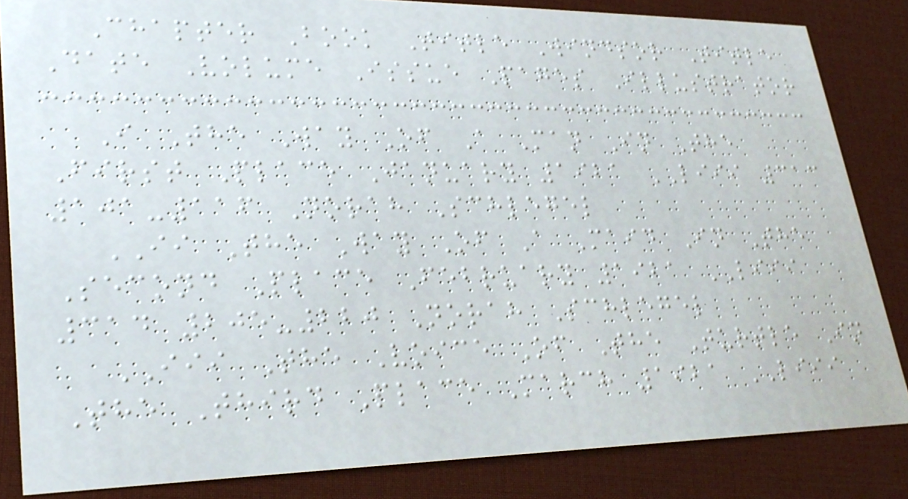Chapter Book Title Windsor Title
Date Volume Issue Pages Illustrator
I The Way Of A Man In The
First Place January 1921 LIII 313
101-116 Norah Schlegel
II The Way Of A Maid In The
Second Place February 1921 LIII
314 205-220 Norah Schlegel
III The Voice Of The Turtle In
The Third Place March 1921 LIII
